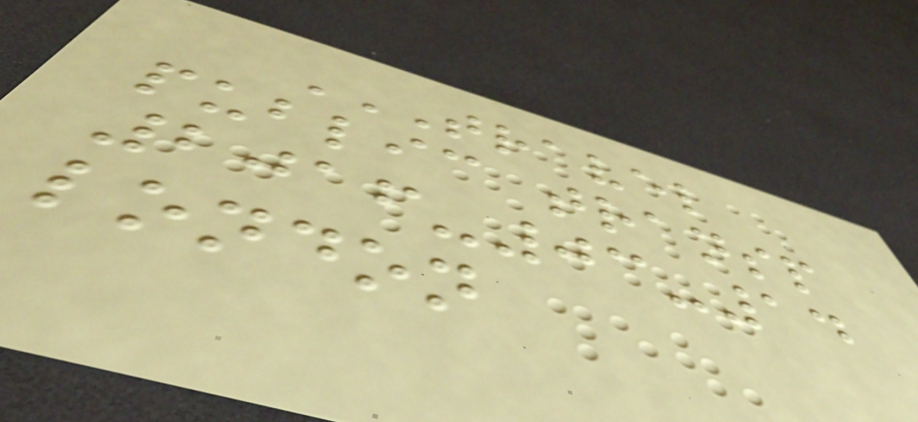TRAVEL
PUBLIC TRANSP
2016-03-14
LONDON
